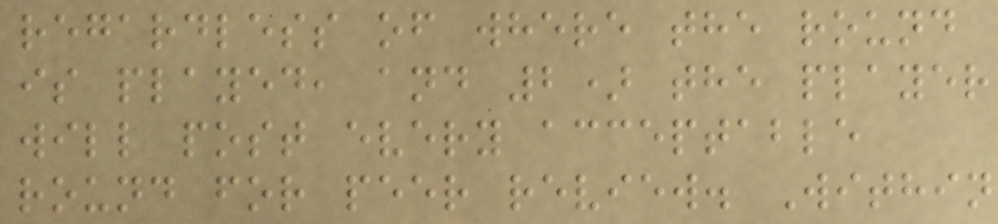regardless of where the round
is played, and 2) the player
will post every acceptable
round for peer review. Within
